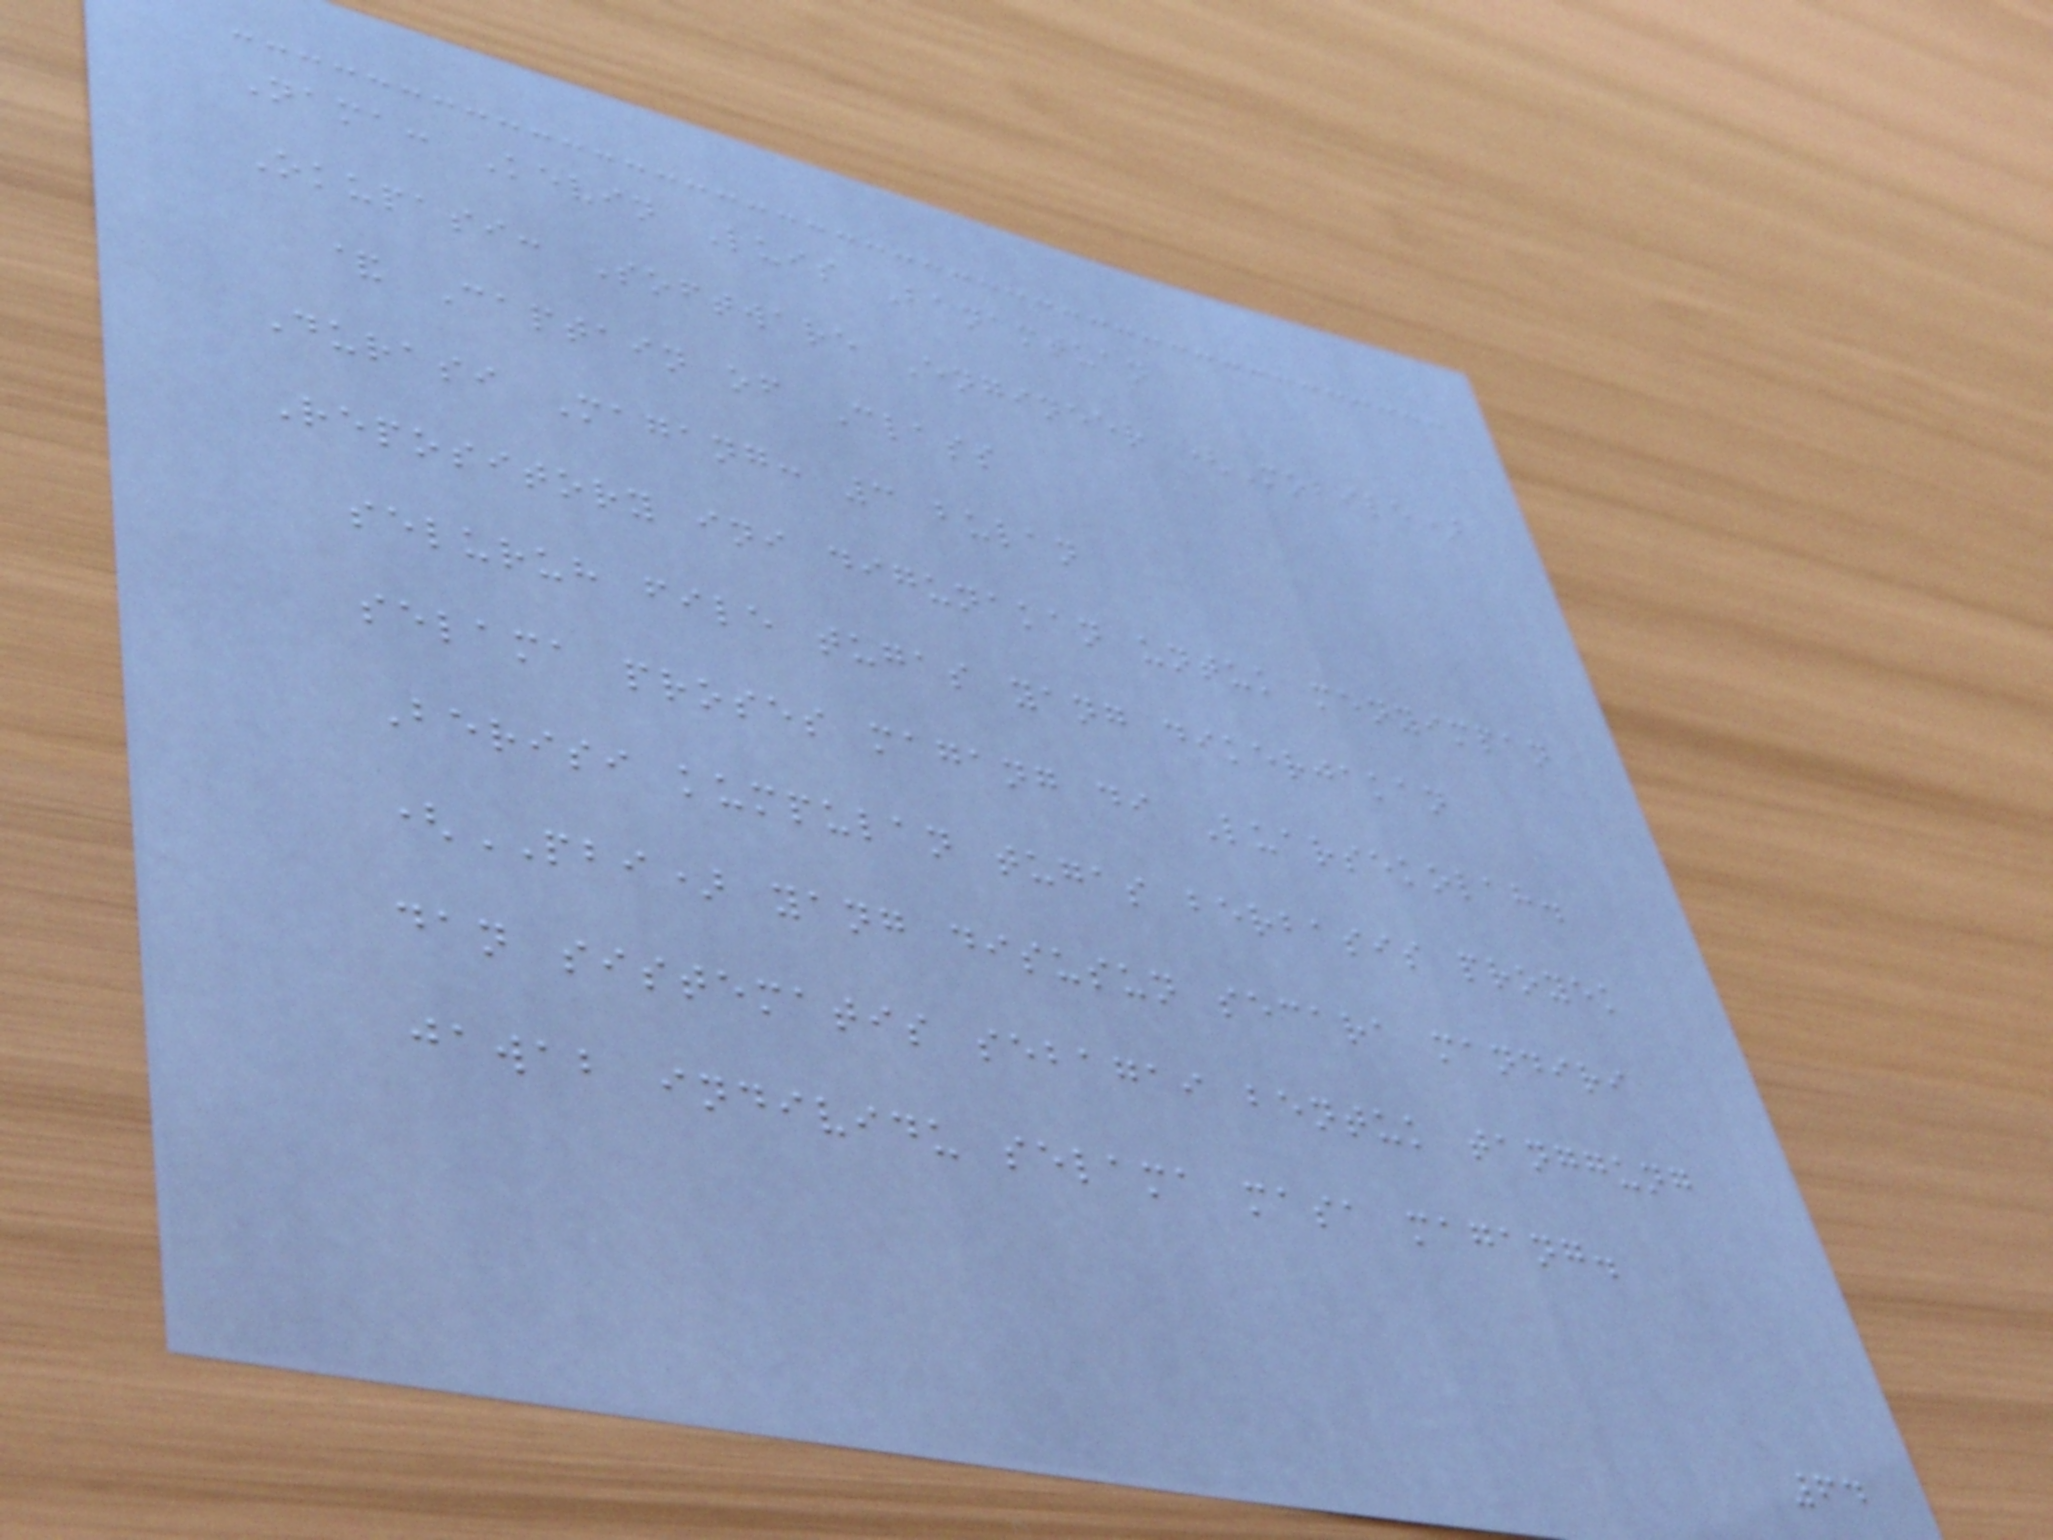Nama: Kevin Luis Banamtuan
Okupasi: Software Engineer (Mobile)
& Captain of Class
Durasi Magang: 3 bulan
Repository ini digunakan untuk menyimpan
seluruh file tugas yang dikerjakan
selama proses magang di Luarsekolah.
Berisi kumpulan tugas berbasis proyek
(PBI) yang disusun secara mandiri
dan sistematis sebagai bentuk tanggung
jawab individu selama masa magang.
64
